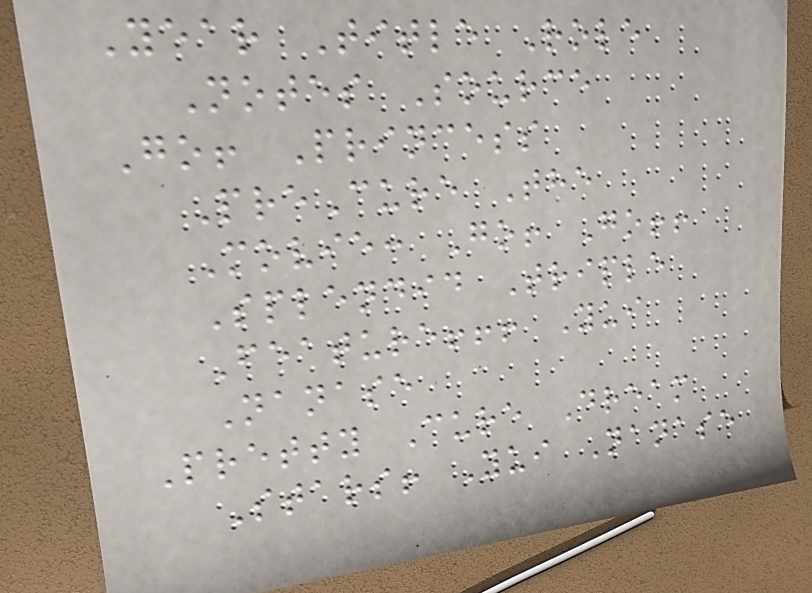Year Title Role
Notes Source
Go! Princess
PreCure The
Movie: Go! Go!!
Splendid Triple
Feature!!! Yui
Nanase
Pretty Cure Dream
Stars! Yui Nanase
